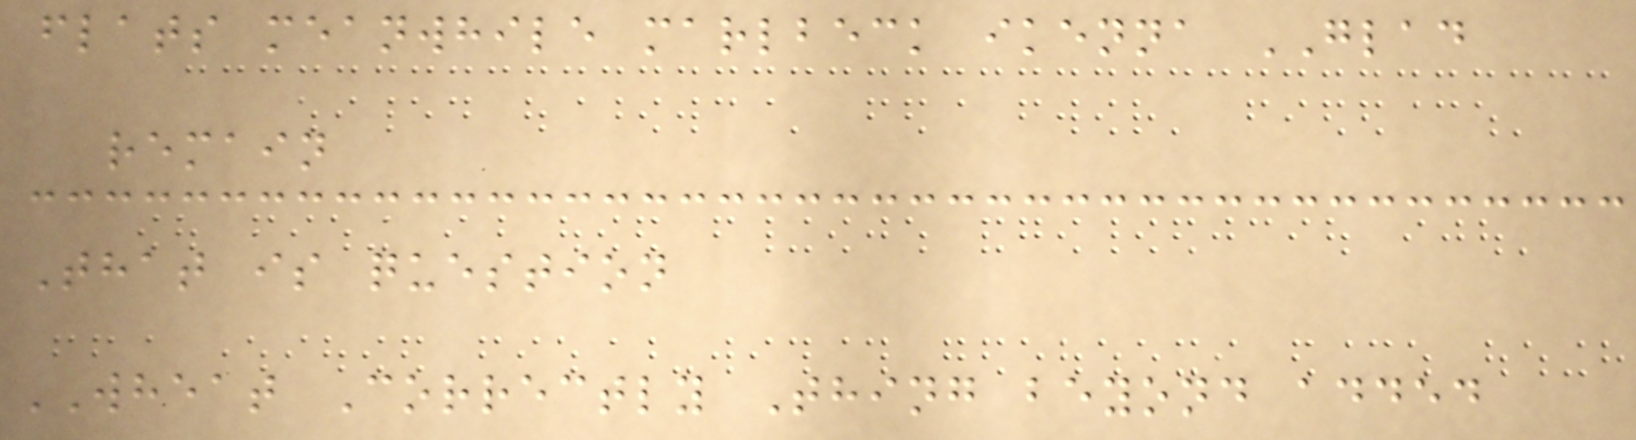flats meanwhile marlbeck ikenna GLAD
remain
That is question
WHEAT Correctly Thing beyond added
